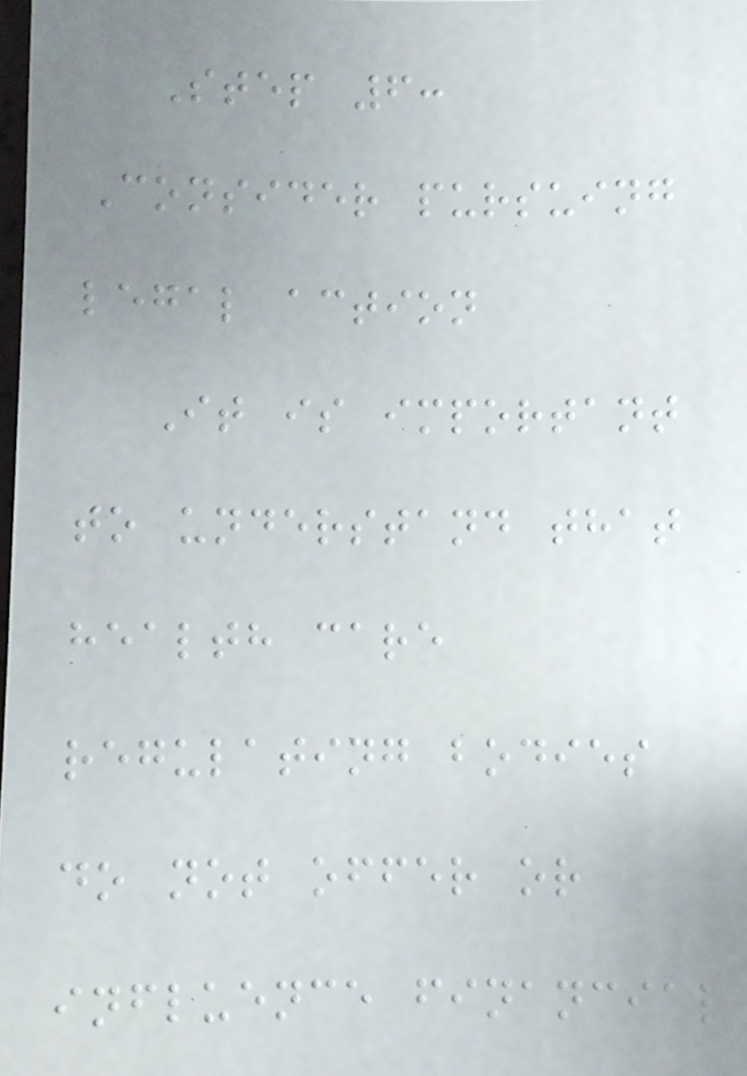Step 6:
Consider pursuing
legal action
It is important
to understand that
health care
regulating bodies
do not offer or
influence financial
